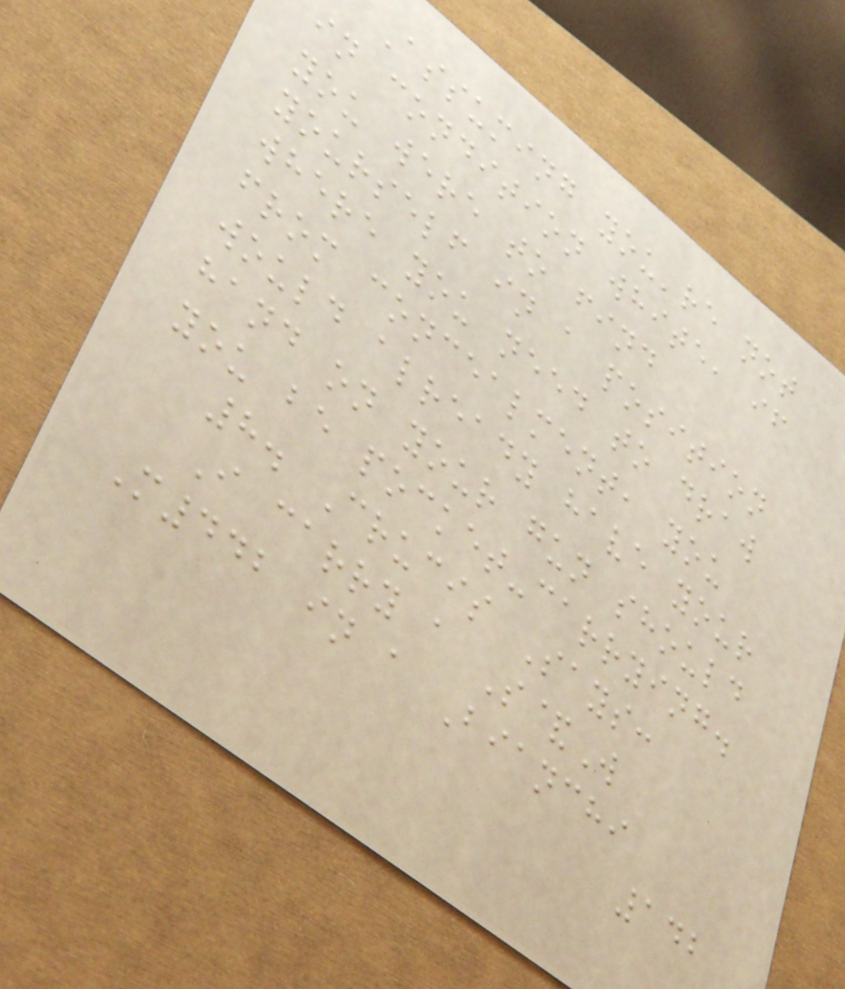Assuming you're not
in condition white, if
you were to find
yourself in a position
where you need to draw
from concealment, you
would already have your
hand on your gun should
you be pocket-carrying.
8. Crucis Says:
I carry a S&W
M442 in a Bianchi
142
